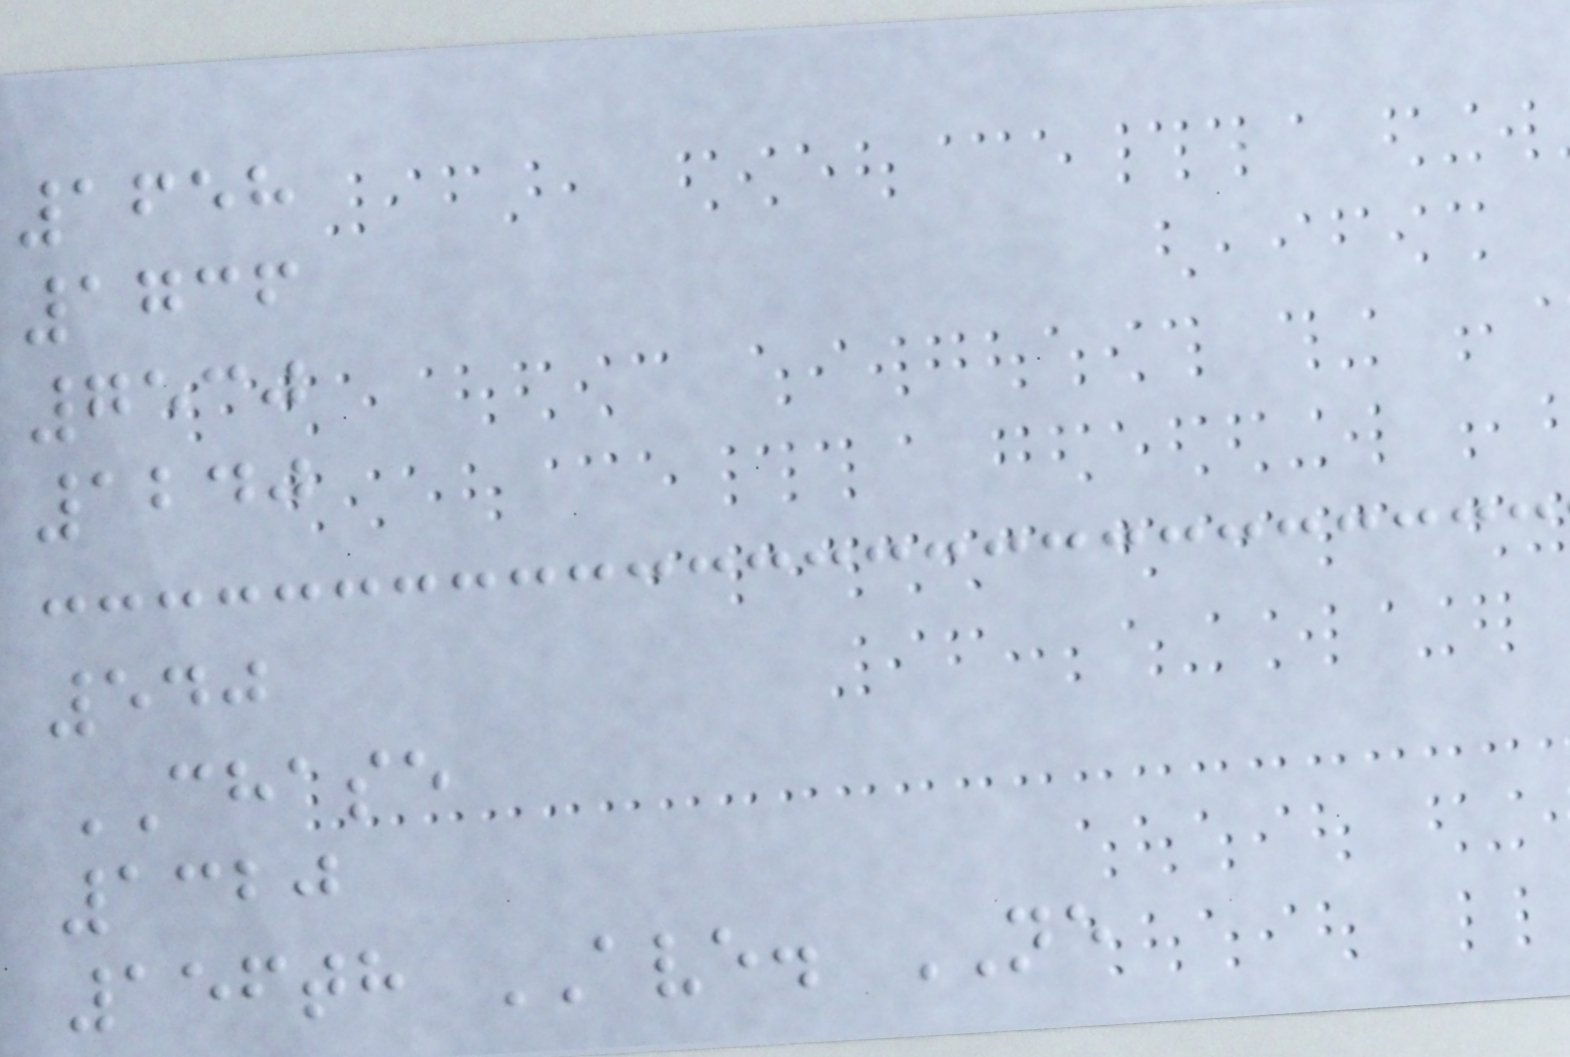1658
1736
7530
1240
540
CHASE
1320
156th AVE. NE
